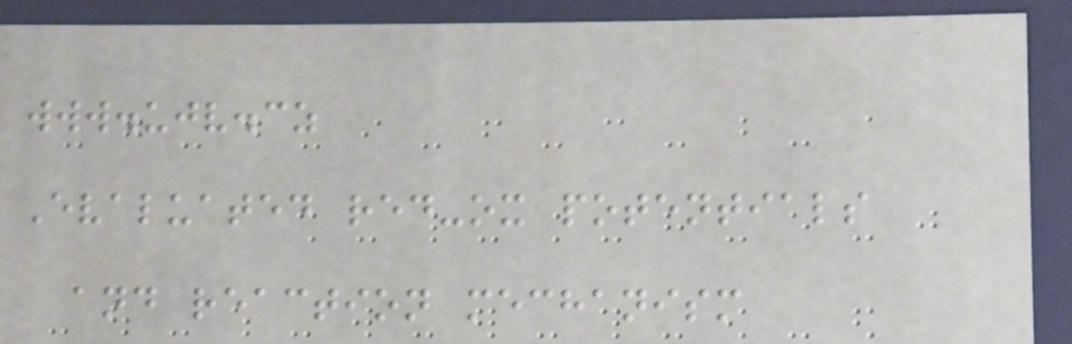www.ujv.cz
Evaluated red-ox potentials
and reaction mechanism
